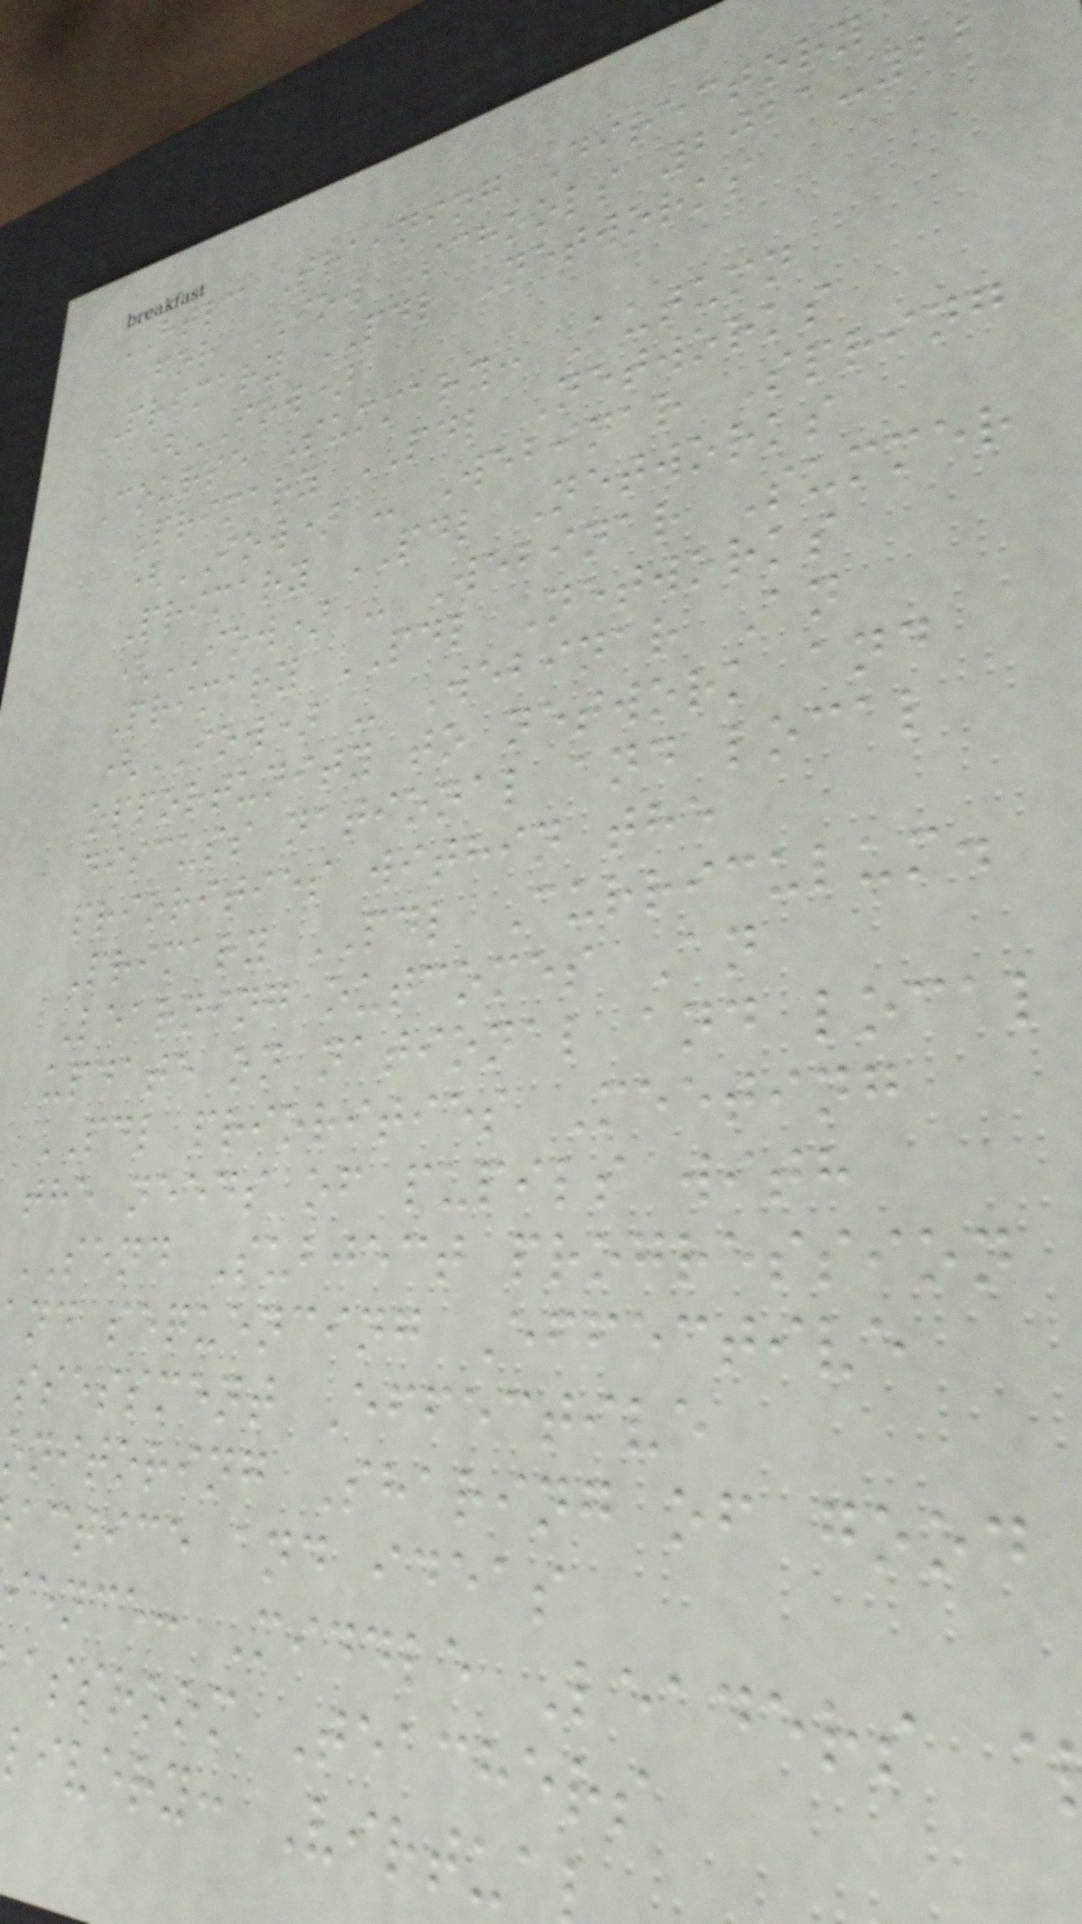HTLC Training Directory
for IOW Schools 2021-22
Primary PDL Networks
(IOW)
Course Summary: Autumn
Primary PDL Networks
(IOW) - Webinar Spring
Primary PDL Networks
(IOW) - Webinar Summer
Primary PDL Networks
(IOW) - Webinar An
opportunity to network and
discuss national and local
priorities within the
Primary PDL Curriculum.
Learning outcomes An
update on national and local
PDL priorities Meeting
the needs of pupils with
SEND Subject progression
nd sequencing Effective
ssessment Effective
onitoring Sharing of good
actice and ideas
ience: Middle Leaders
assroom Teachers
livery: Virtua
